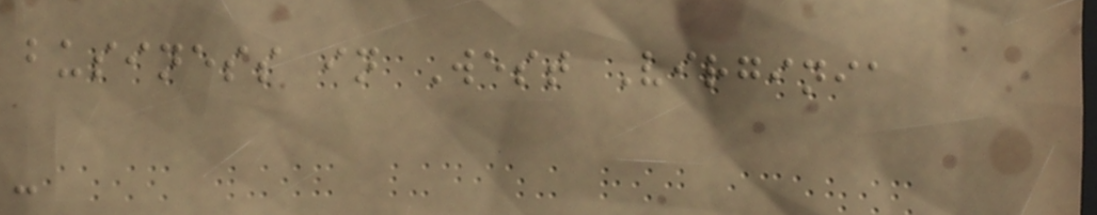business in West Virginia
-
